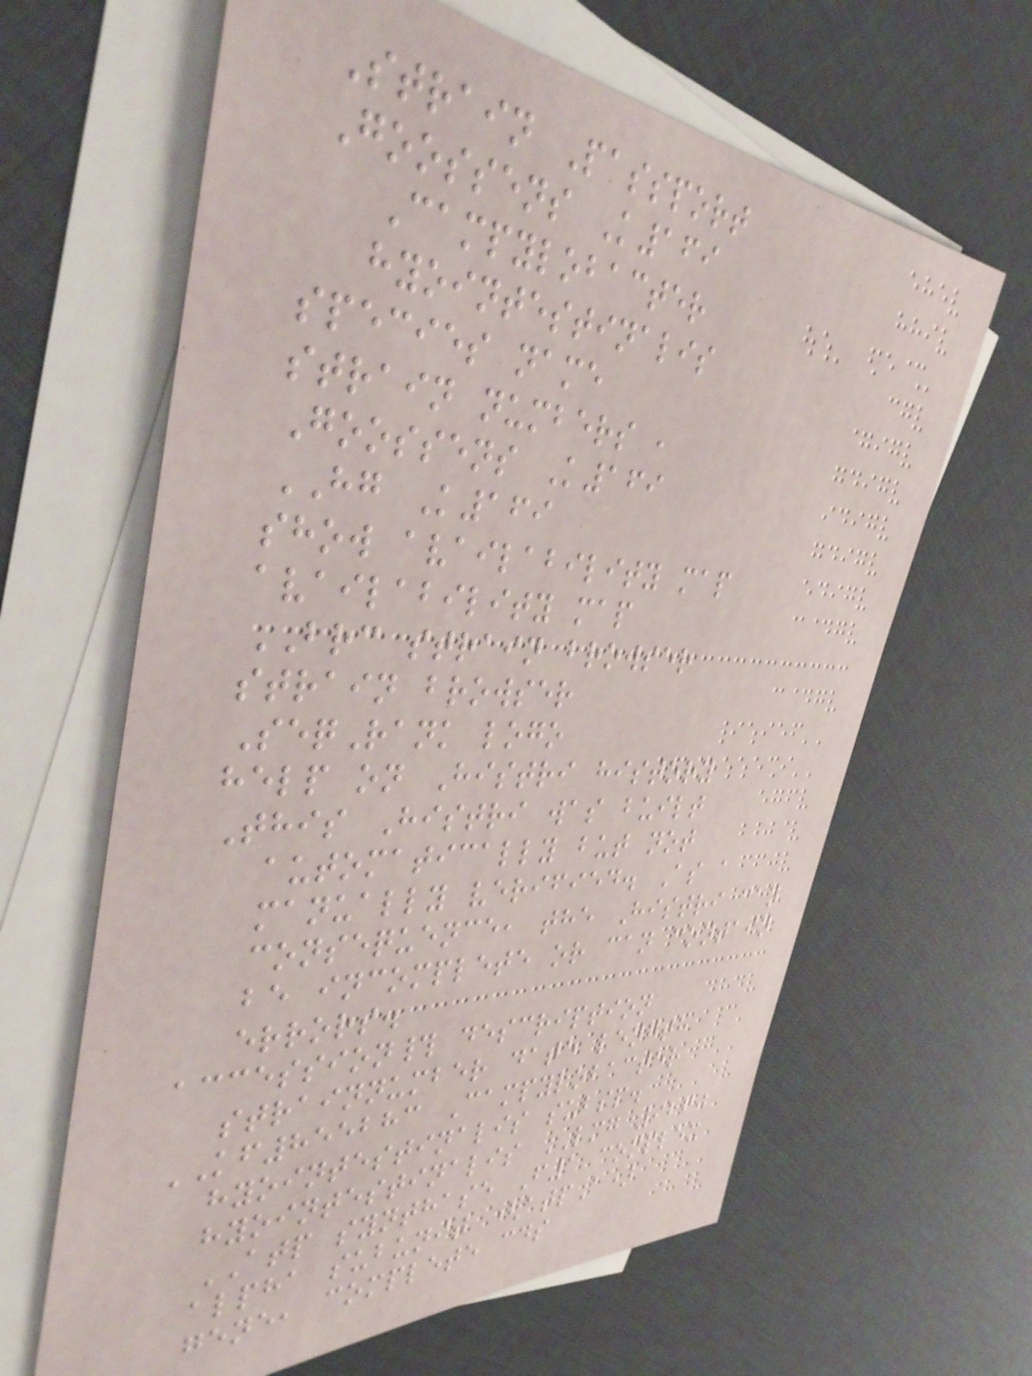Strain Passport
Goossens K169
Campylobacter
hyointestinalis
species name
strain numbers ,
Goossens K169
HG K169
show availability map
availability map
BRC strain browser
strain browser
SeqRank logo
help on Histri history
This Histri was built
automatically but not
manually verified. As a
consequence, the Histri can
be incomplete or can contain
errors.
accession# description
strainnumber date length
KF855283 Campylobacter
hyointestinalis subsp.
hyointestinalis LMG 9260
ATP synthase F1 complex
alpha subunit (atpA)
gene, complete cds
